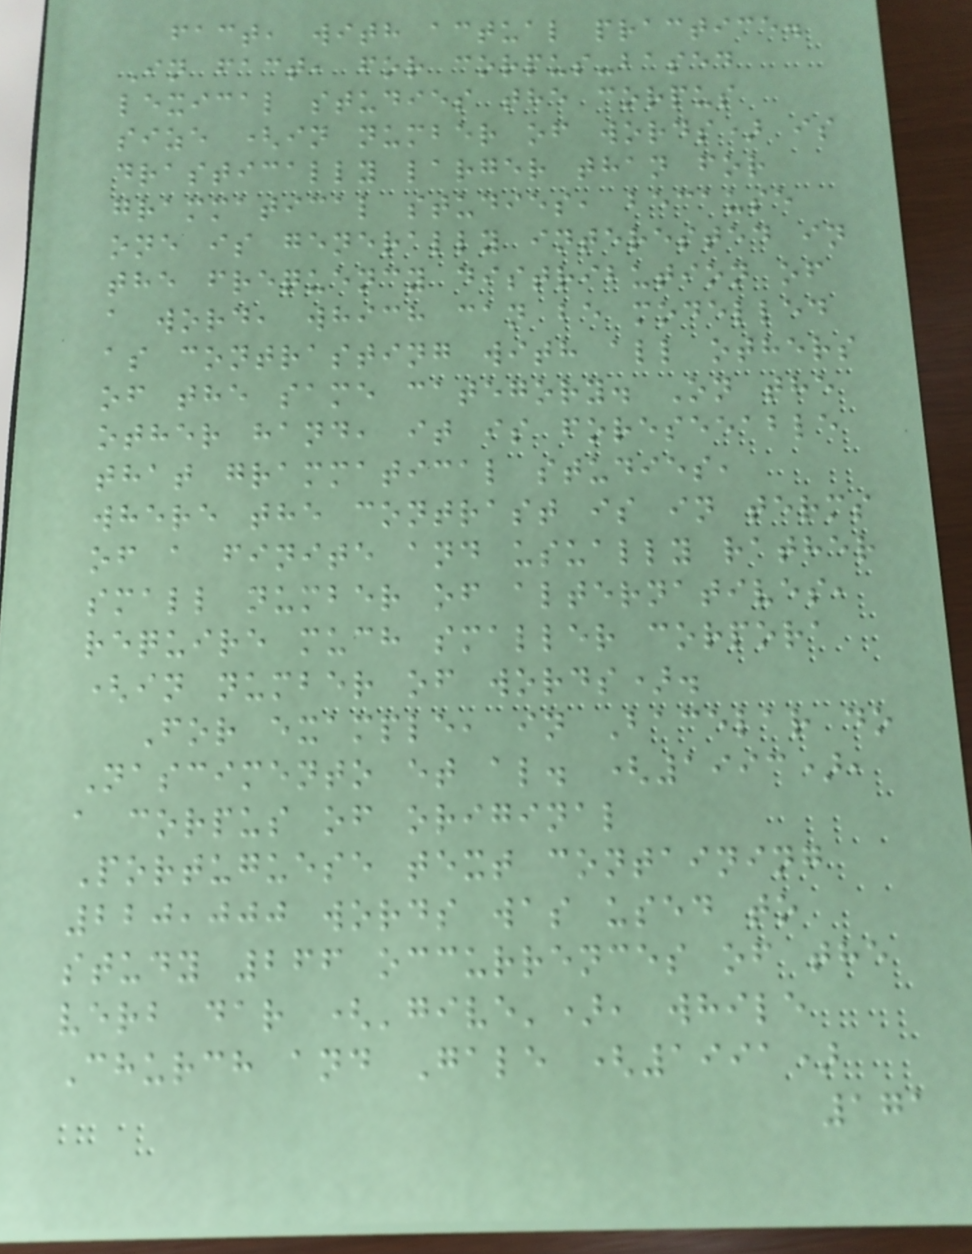fact, with actual practice.
In fact, for corpus-based
lexical studies the corpus
size (in number of words) is
drastically larger than for
grammatical studies, because
one is generally interested in
the frequency distribution of
a word, which can be modelled
as contrasting with all others
of the same category. On the
other hand, it is foreseeable
that grammatical studies,
where the contrast is in terms
of a finite and usually rather
small number of alternatives,
require much smaller corpora
(in number of words).
For example, in Bacelar do
Nascimento et al. (1993),
a corpus of original
Portuguese text containing
220,000 words was used to
study 266 occurrences of the
verb dar ('give'), while
Church and Gale (1991)
171
